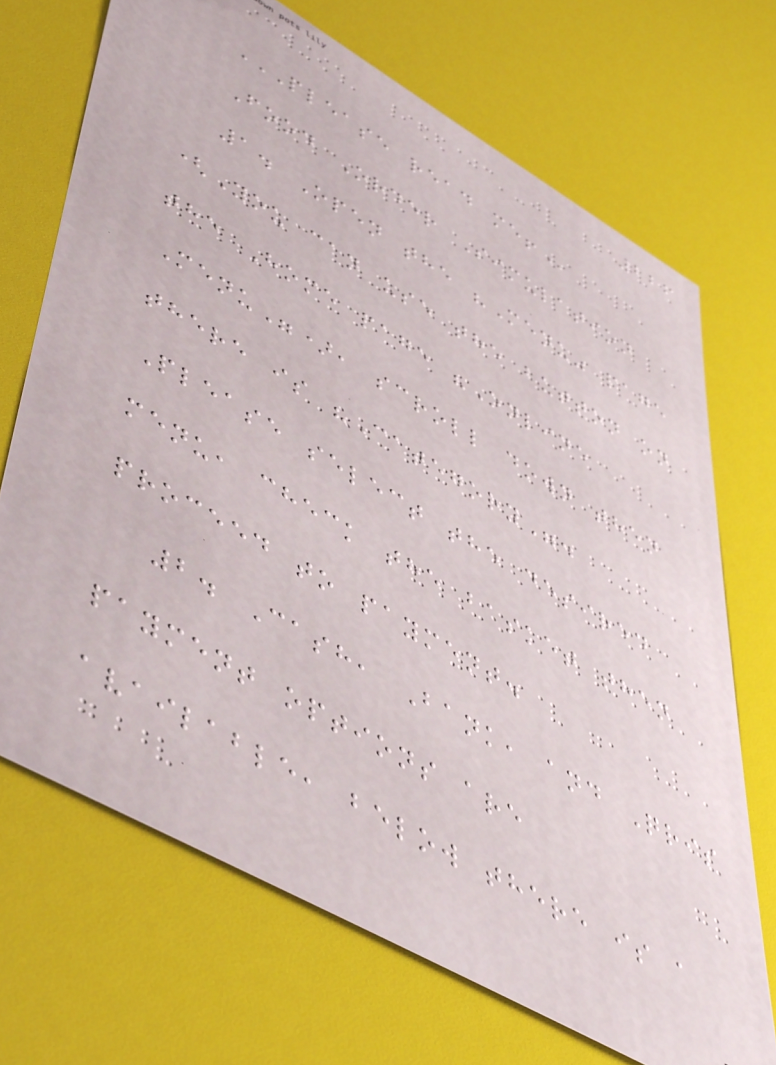226
PLEASE READ ME!
Food Order Simulation
1. Open the "Menu" page
(You can use the button on
the Home page "Online
Menu"), scroll down then
there is "Category".
Please select the desired
menu, check the basket then
proceed to payment.
2. Cash, Bank, and Qris
payment options are
available, below there is a
